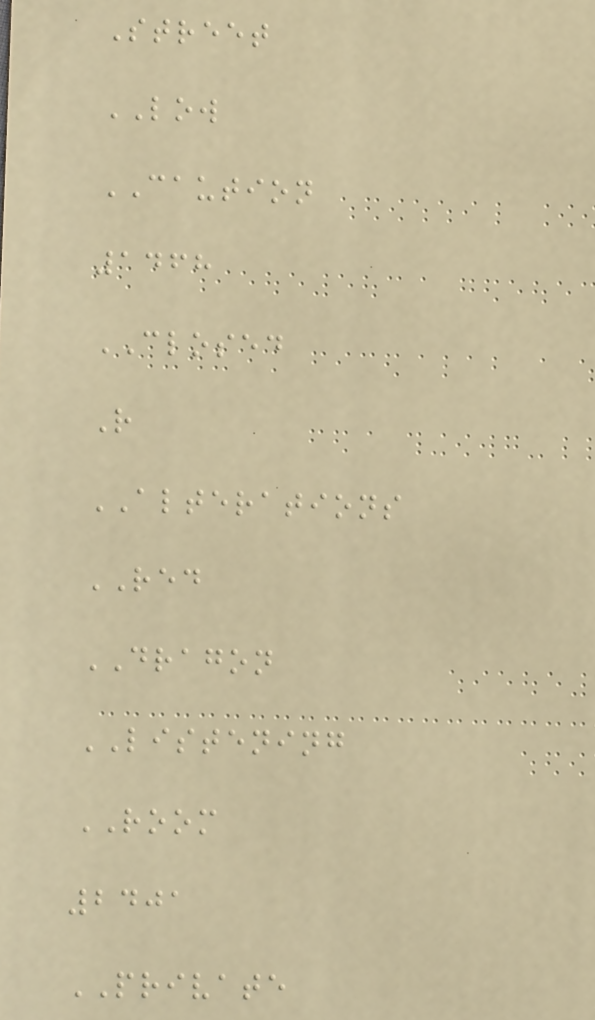Street
LOW
CAUTION
1468
CLOSED
R
ALTERATIONS
RED
DRAGON
LISTENING
ROOM
2401
PRIVATE
